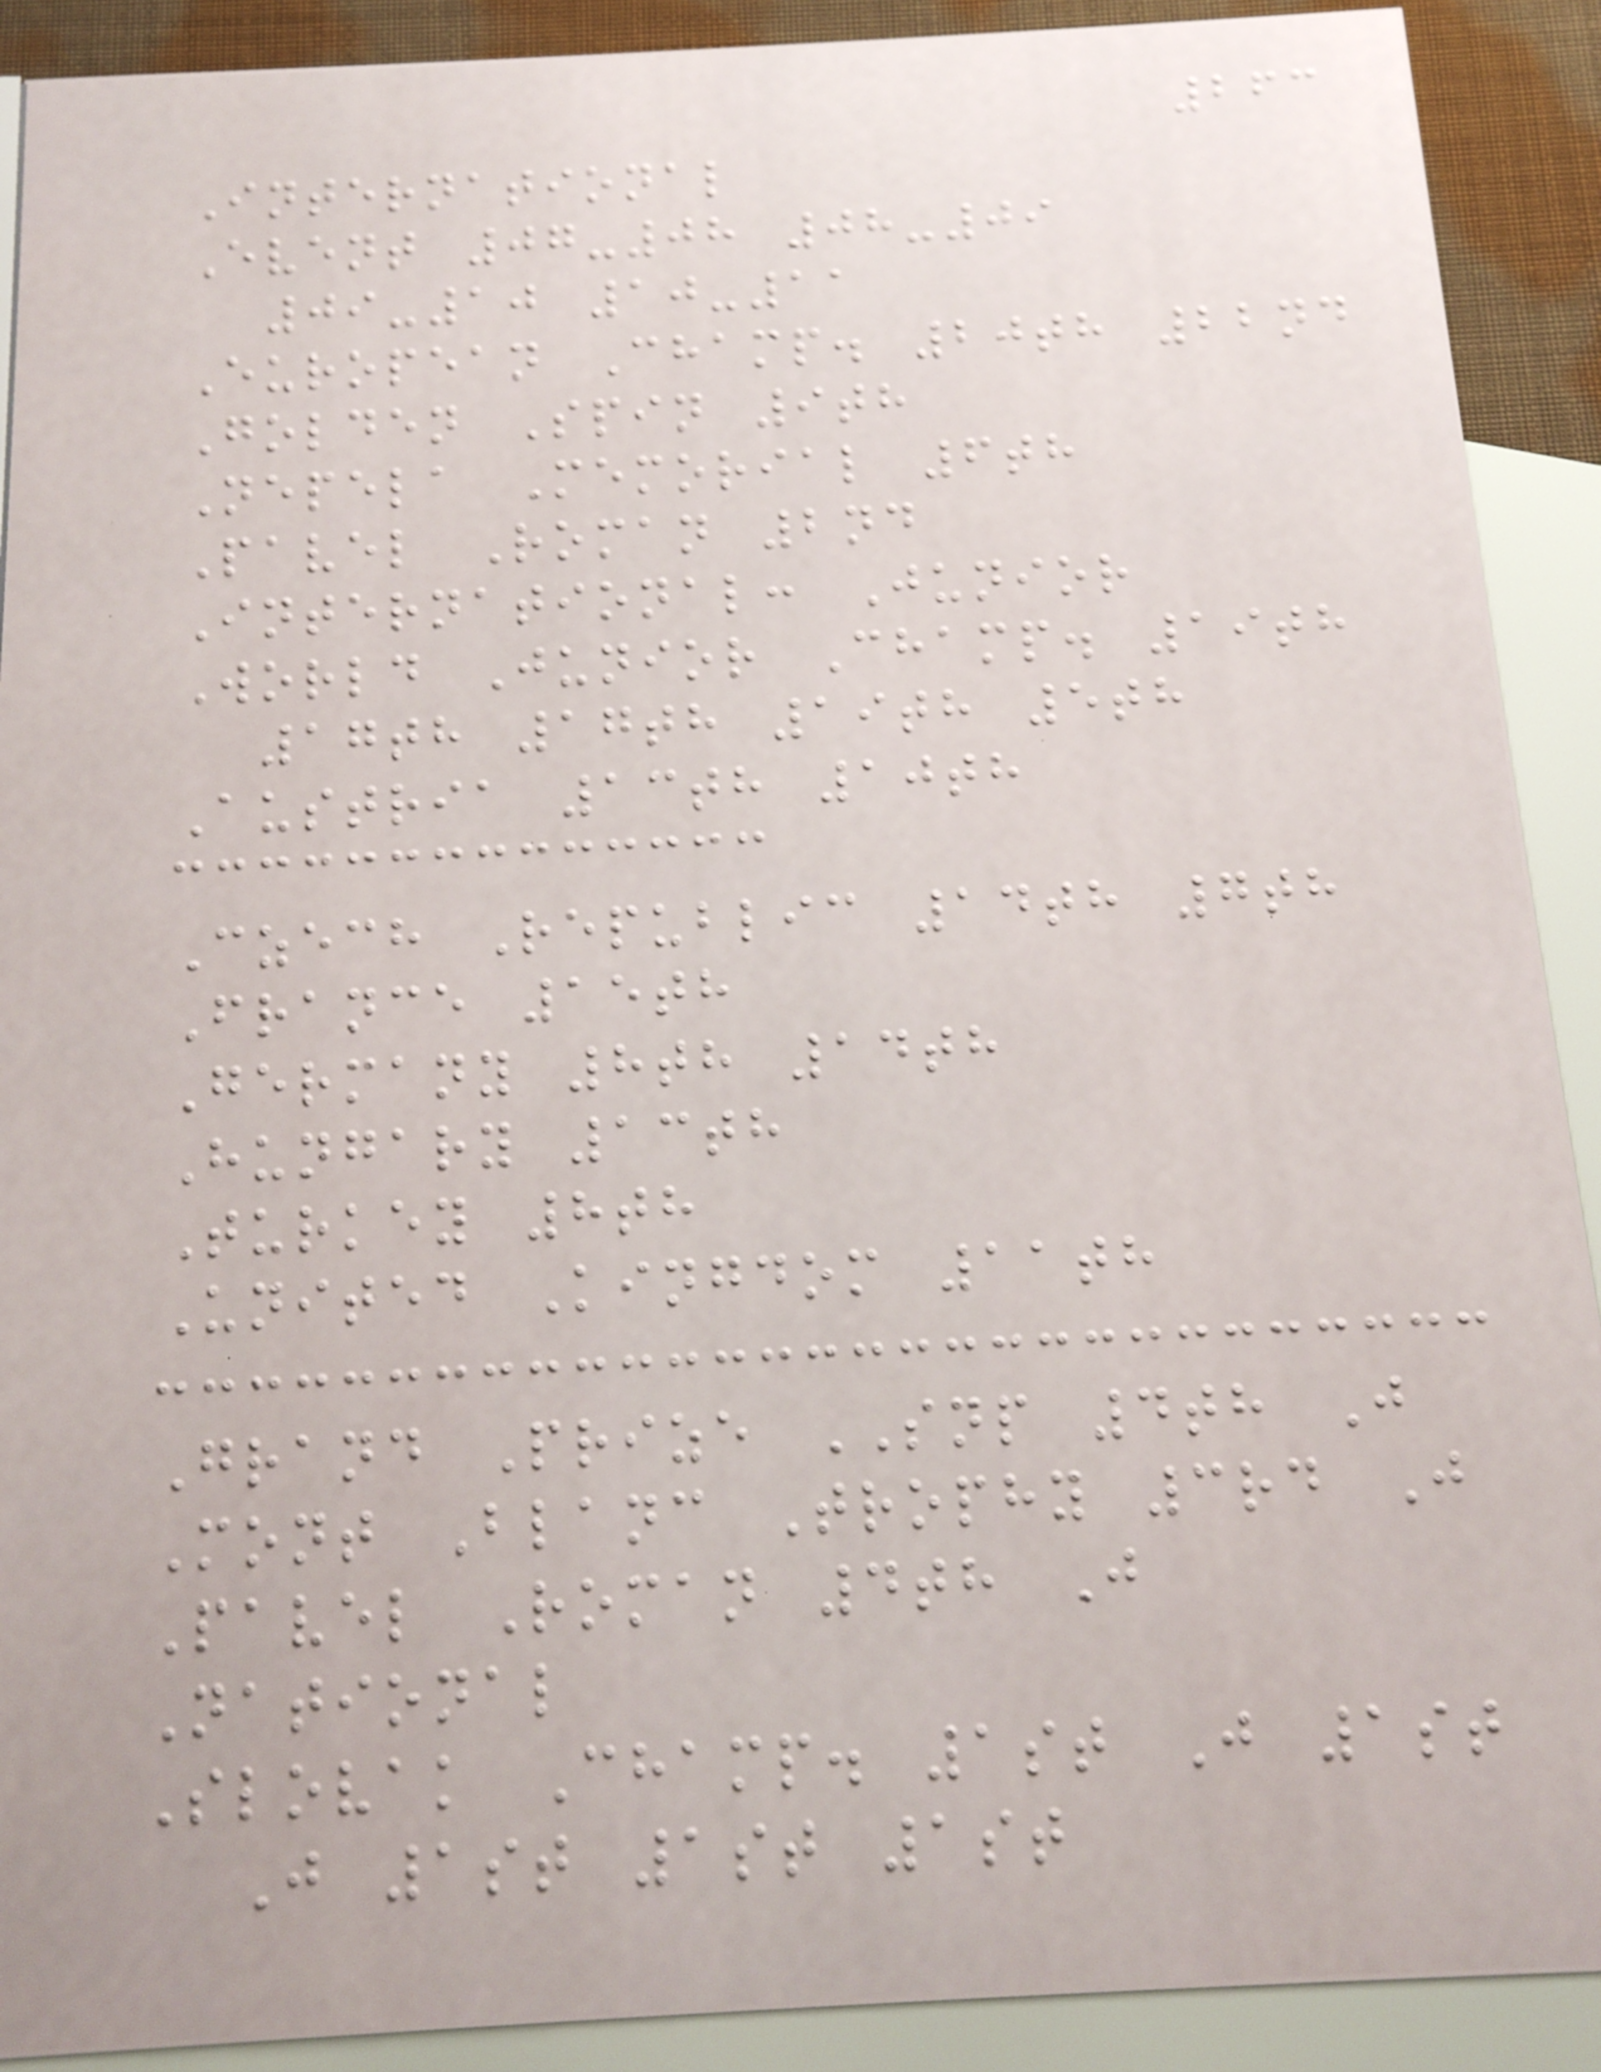263
International
Event 07-08 08-09
09-10 10-11
European Champ. 20th 22nd
Golden Spin 9th
Nepela Memorial 6th
Pavel Roman 2nd
International: Junior
World Junior Champ. 19th
17th 17th 19th 5th
Austria 13th 10th
Czech Republic 14th 7th
France 15th
Germany 8th 14th
Hungary 13th
Turkey 8th
United Kingdom 11th
Grand Prize SNP 4th J
Mont Blanc Trophy 3rd J
Pavel Roman 4th J
National
Slovak Champ. 1st J 1st
J 1st 1st 1st
